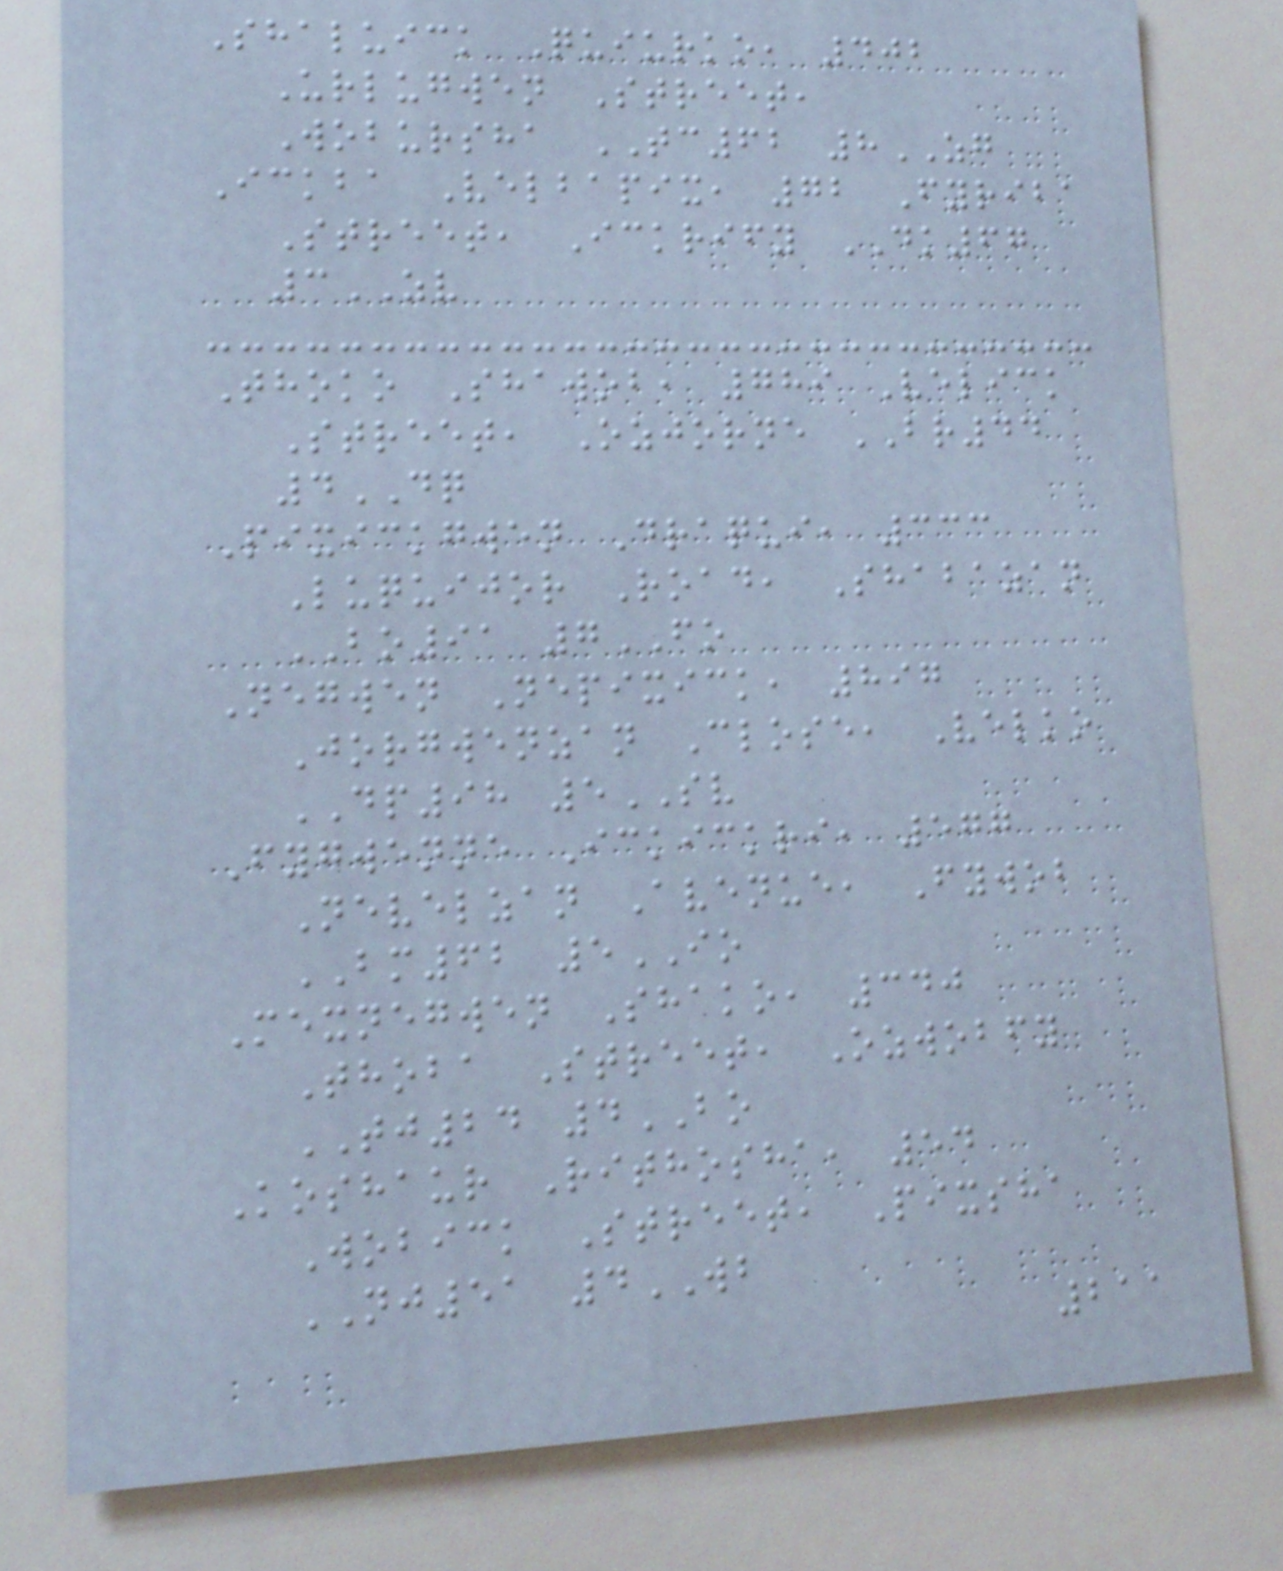Shaluick Quiurko, 402
Urlugwen Street,
Wobursha TC62 8ZG
Ickba Velbapix, 72 Fyriba
Street, Ickrify DK67
3ZV
Thoko Shawob, 789 Velick
Street, Ozjorne BR44
4DQ
Pixickgwen Draqui, 333
Luquijor Road, Shabazan
BO91 7FO
Negwen Nepixick, 897
Jorgwenzan Close, Velko
DP98 5SV
Fygwenne Ickickri, 577
Nevelzan Avenue, Fywob
BM62 5IO
Mexnegwen Shako, 340
Thoba Street, Ozwobfy
TJ24 4BO
Koshaur Rithosha, 54
Wobick Street, Pixsha
NJ51 4WB
211
